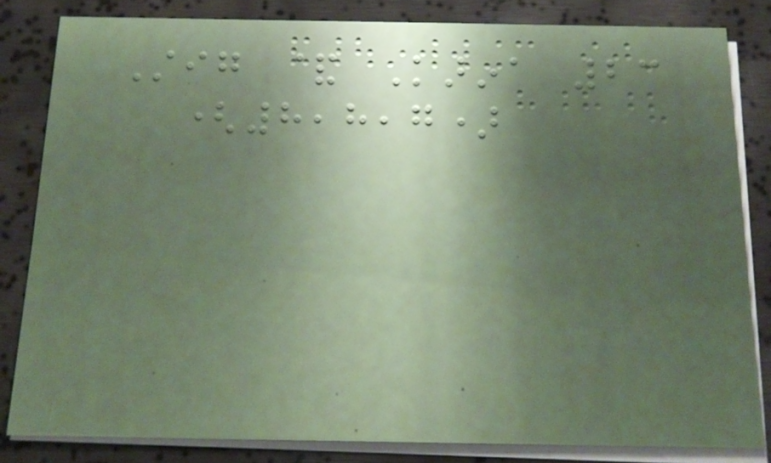Stig & Karina 23
(8,8,7)
